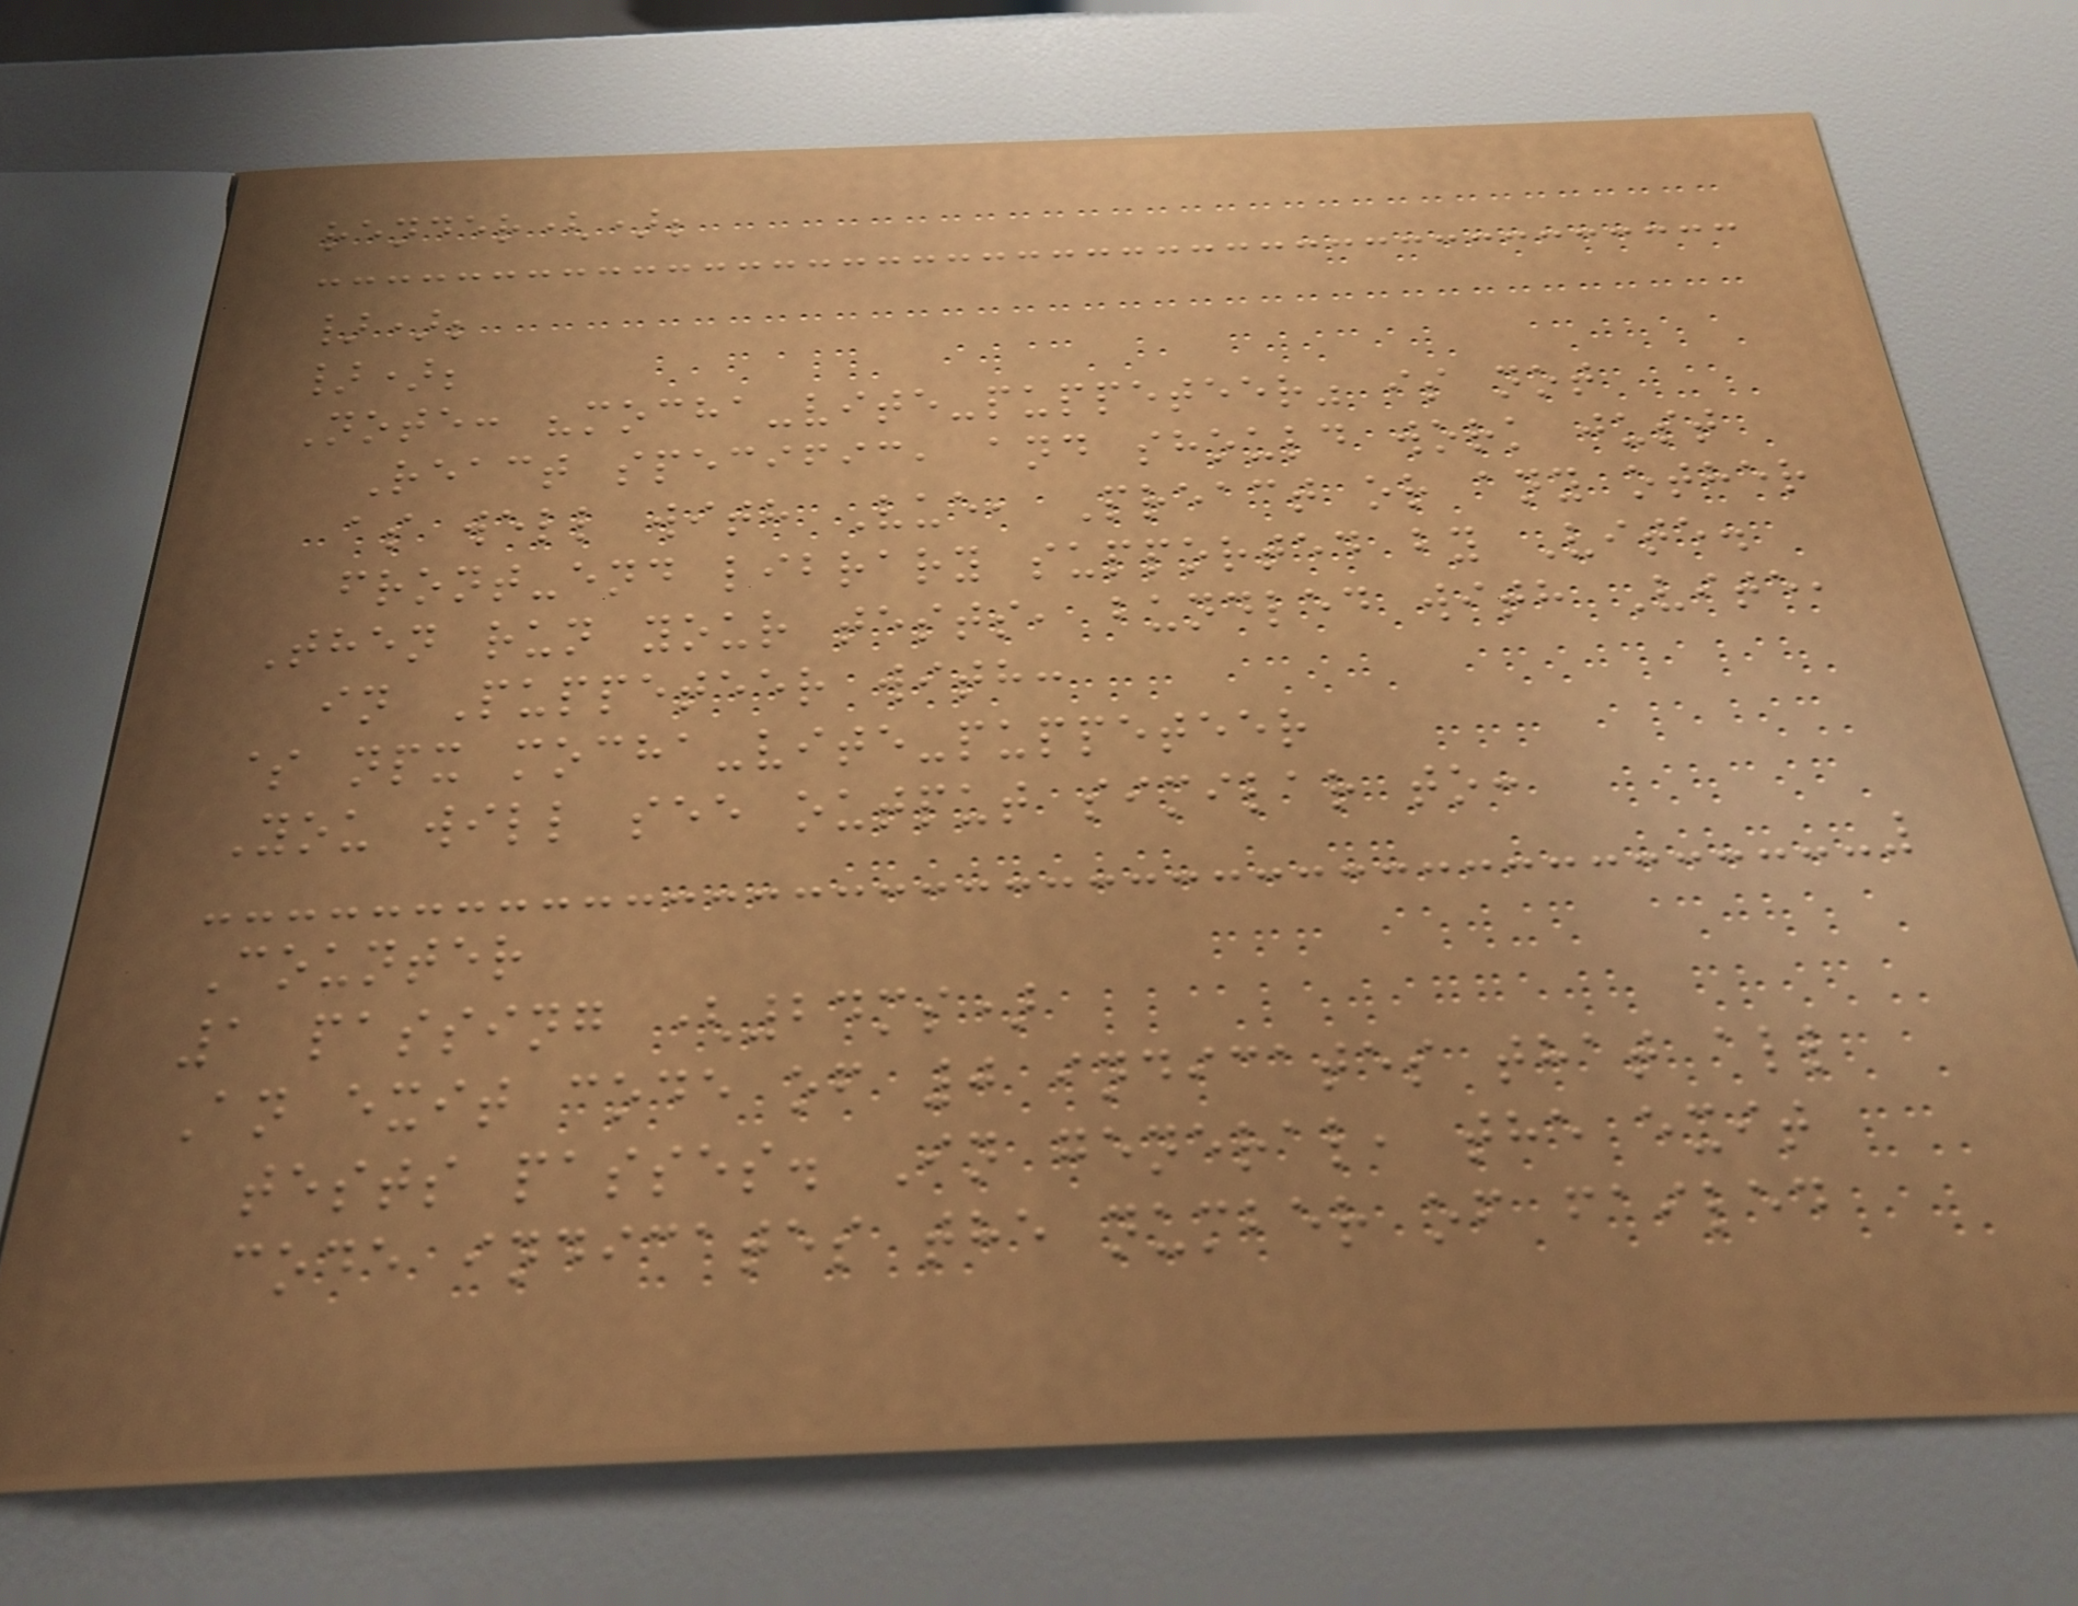render();
});
});
Note: "mocha-vite-puppeteer" is not
React specific, and should work just
as well with Vue, Preact or any other
front-end library supported by Vite.
Then run your tests, bundled with Vite,
in Puppeteer with:
$ npx mocha-vite-puppeteer
You will see output similar to:
Counter
1 passing (24ms)
An exit code of 0 indicates that all
tests passes. In general, the exit
code indicates the number of failed
